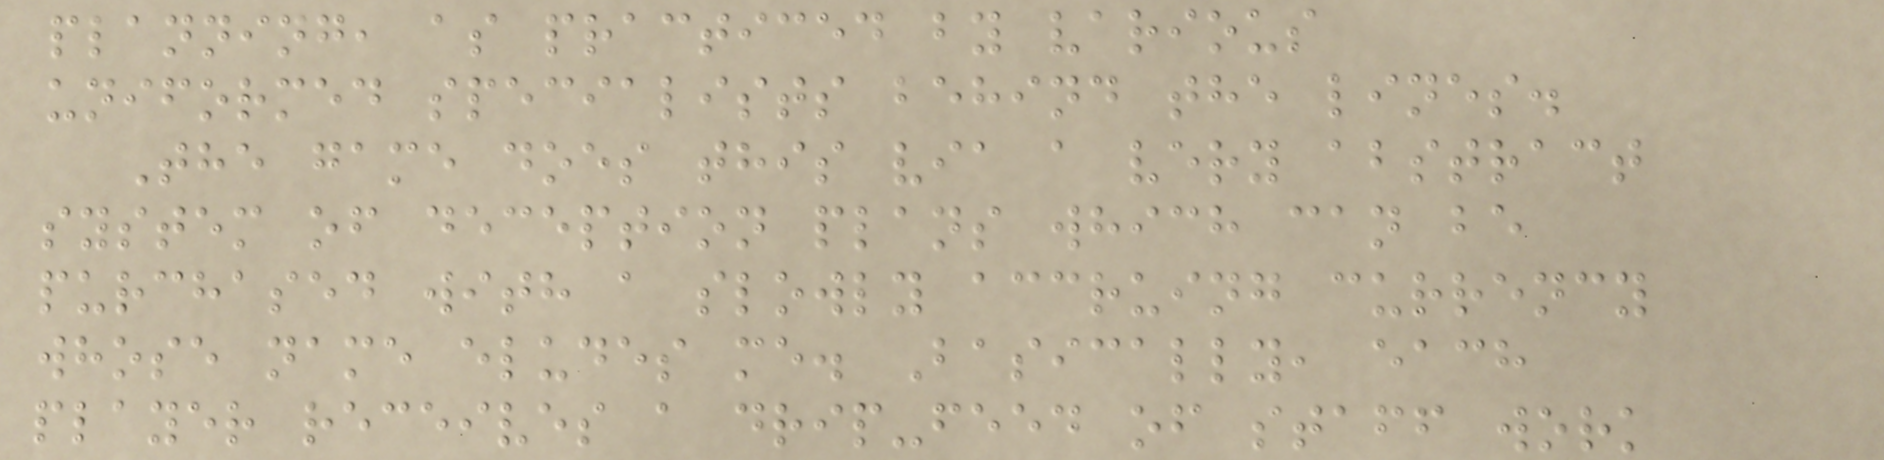planning, as practiced by various
uniformed specialists behind the lines.
The game does this via a very abstract
system of deception plans which can be
purchased with a slowly accruing currency
whose name eludes me. Basically, each
player receives a drip-feed of staff work
